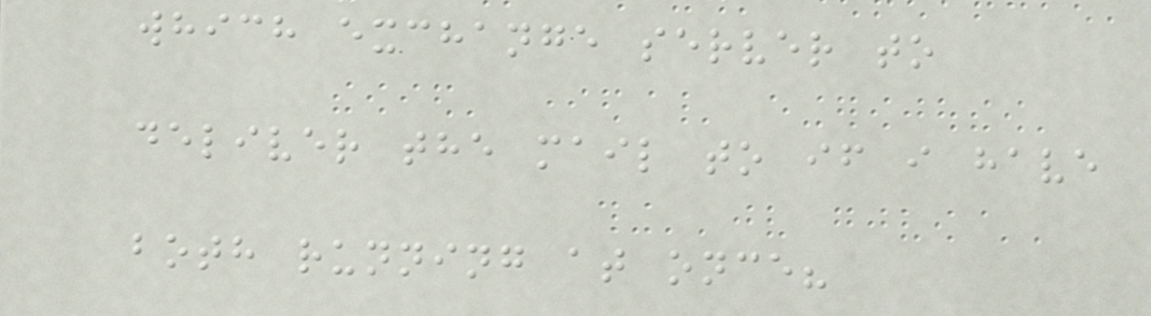which exchange server to
deliver the mail to if i have
both running at once?
